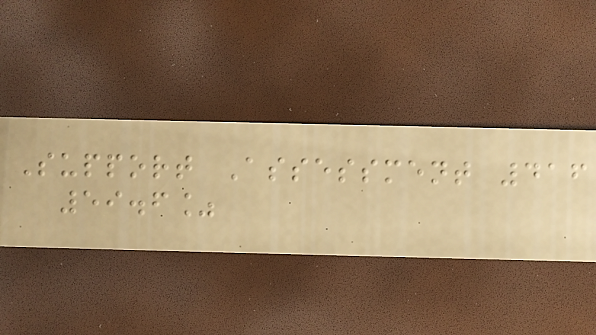Support Assessment 416
59.6%
